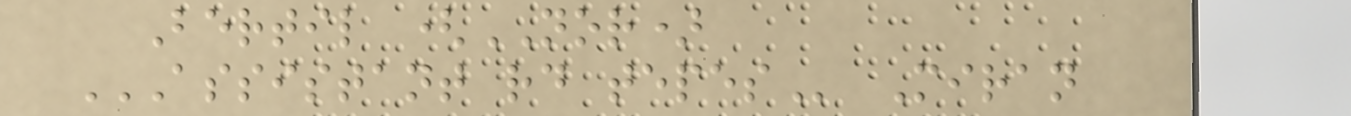Bertil (NOR)
ASSISTANT RD TEPES Miran
